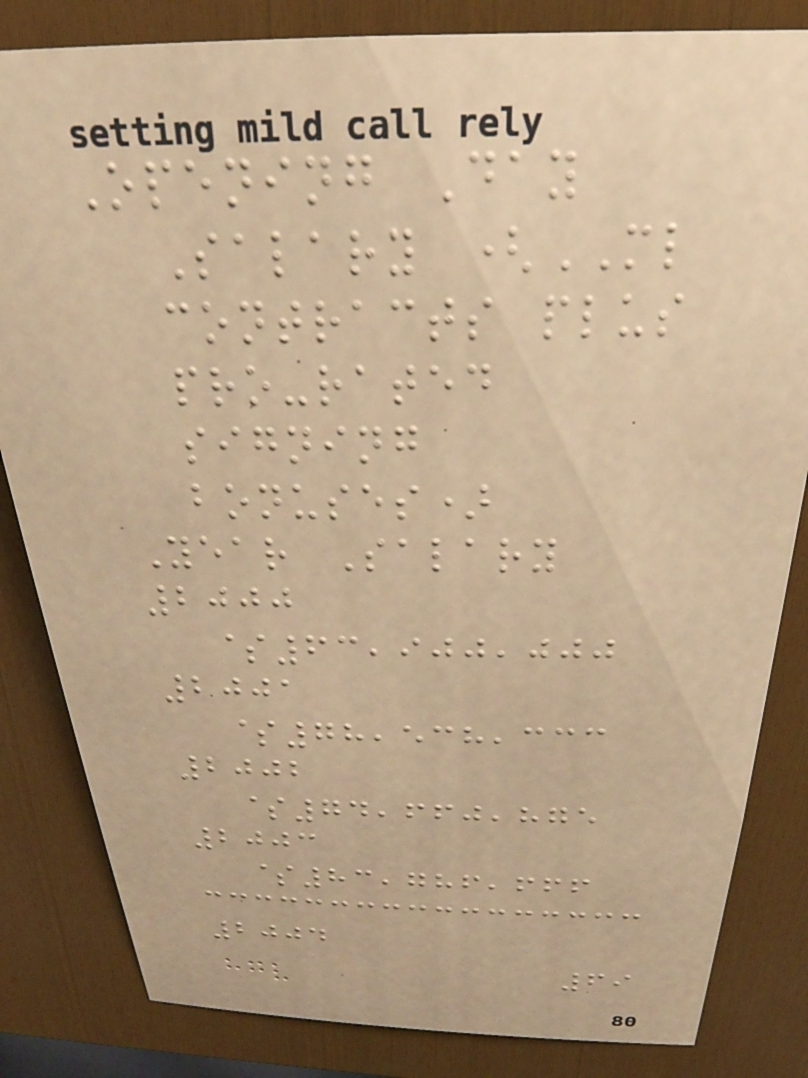Opening Day
Salary (ML
contracts plus
pro-rated
signing
bonuses)
Year Salary
2000
$63,900,000
2001
$78,538,333
2002
$74,660,875
2003
$83,786,666
2004
69
